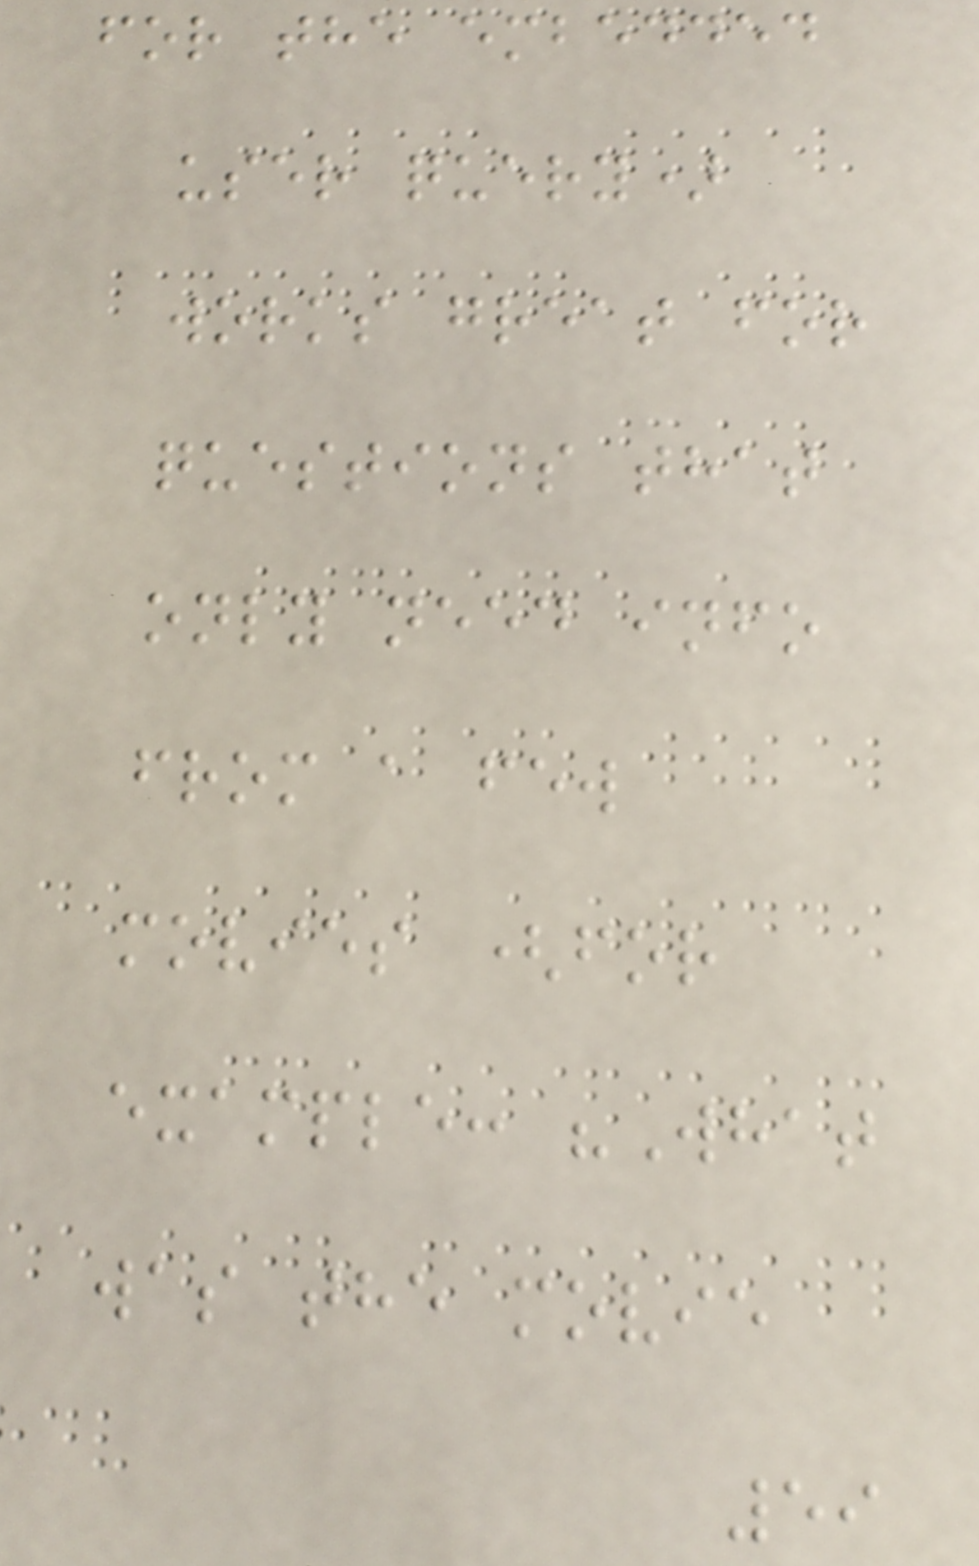for the embedded
user query)
works great for
questions that
only need info
from a few
movies (for
example: "What
was the movie
59
